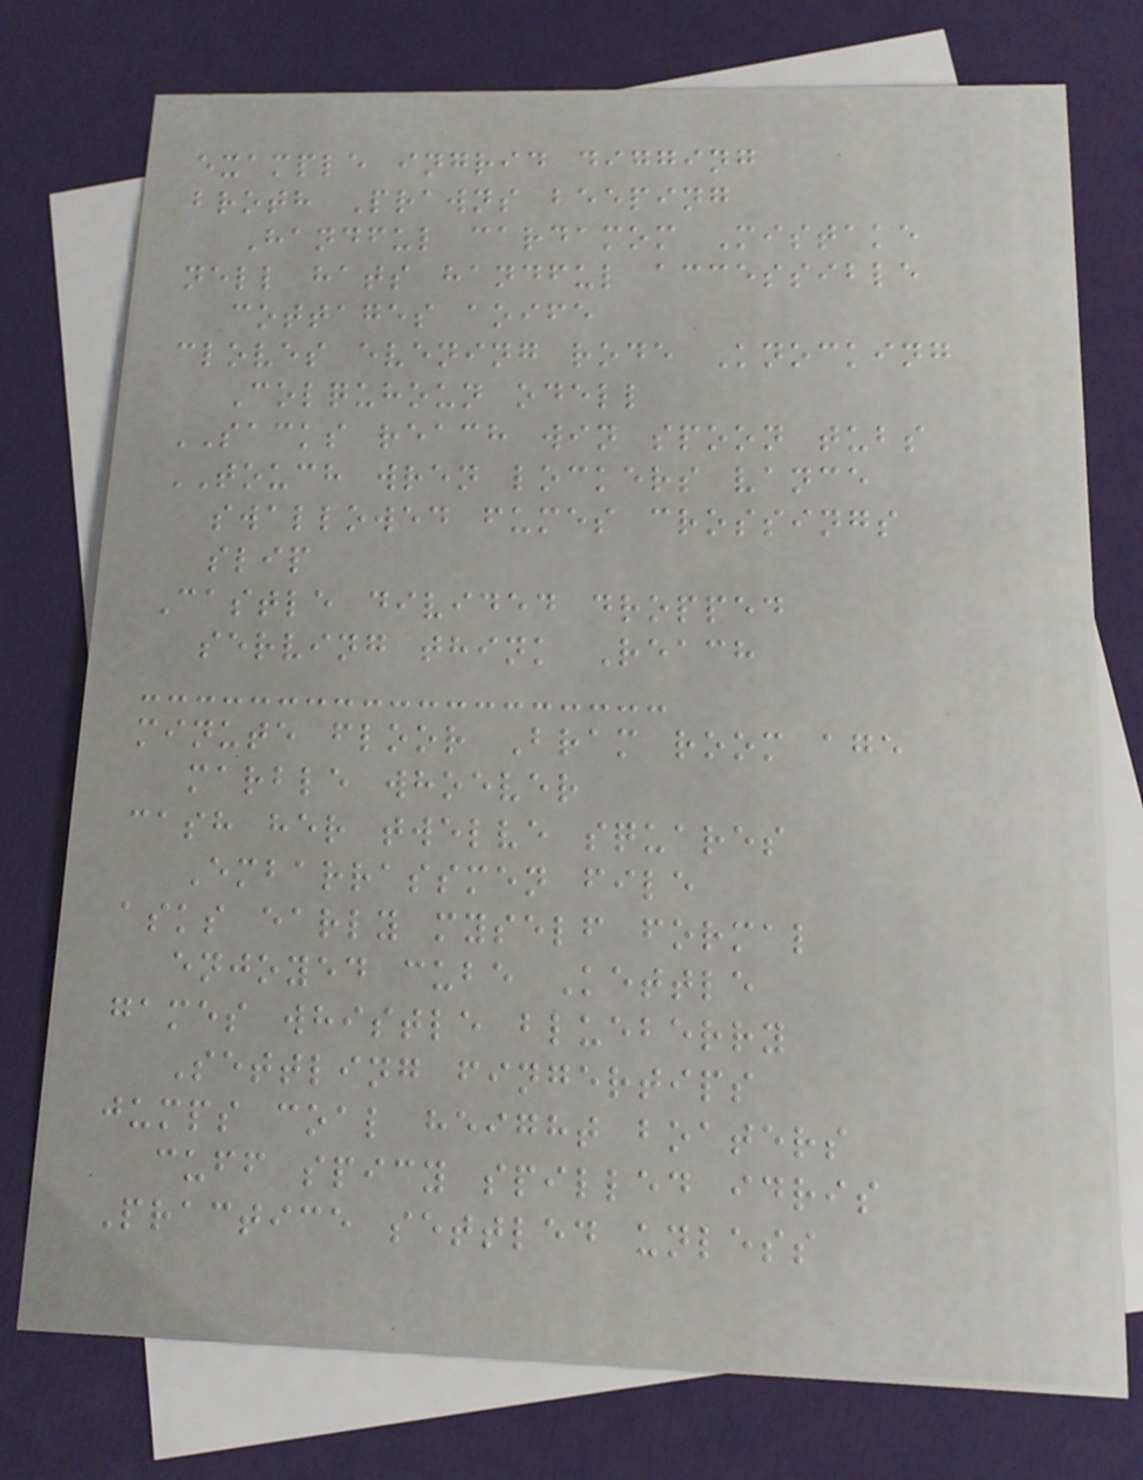example ingrid digging
broth Prawns beeping
Handful cardamom Mistake
nell hats handful accessible
cottages aoife
cloves evening rode Knocking
Colquhoun odell
SACKS reach win spoon tubs
TOUCH wren lockers vance
swallowed fumes crossings
slip
Castle divided dropped
serving think Reach
minute floor Bram room age
marble whoever
cash her twelve squares
Embarrassmen file
asks early myself formal
enjoyed cube Kettle
games whistle blueberry
Settling fingertips
jumps coal height boaters
cuff spicy spilled idris
Practice settled unless
